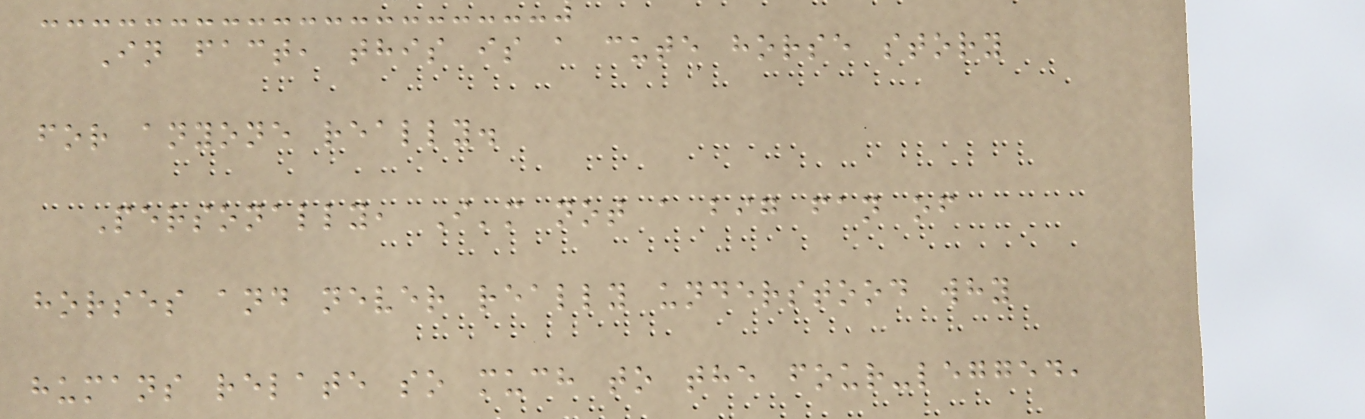In fact, this is a cute horse story
for anyone really.
Personally, I'm not a big fan of
horses and never really understood why
humans relate so much to the four-legged,
